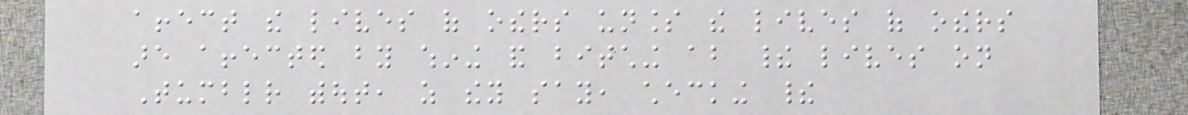affect the lives of others unless the lives of others
are affected by whining and bitching about their lives on
Tumblr without, as they say, checking their
